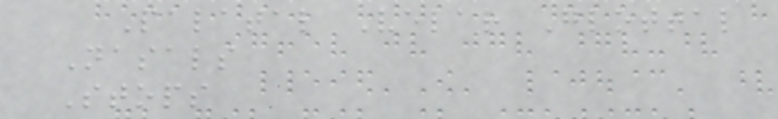Palatal Velar Glottal
Nasals
Stops
